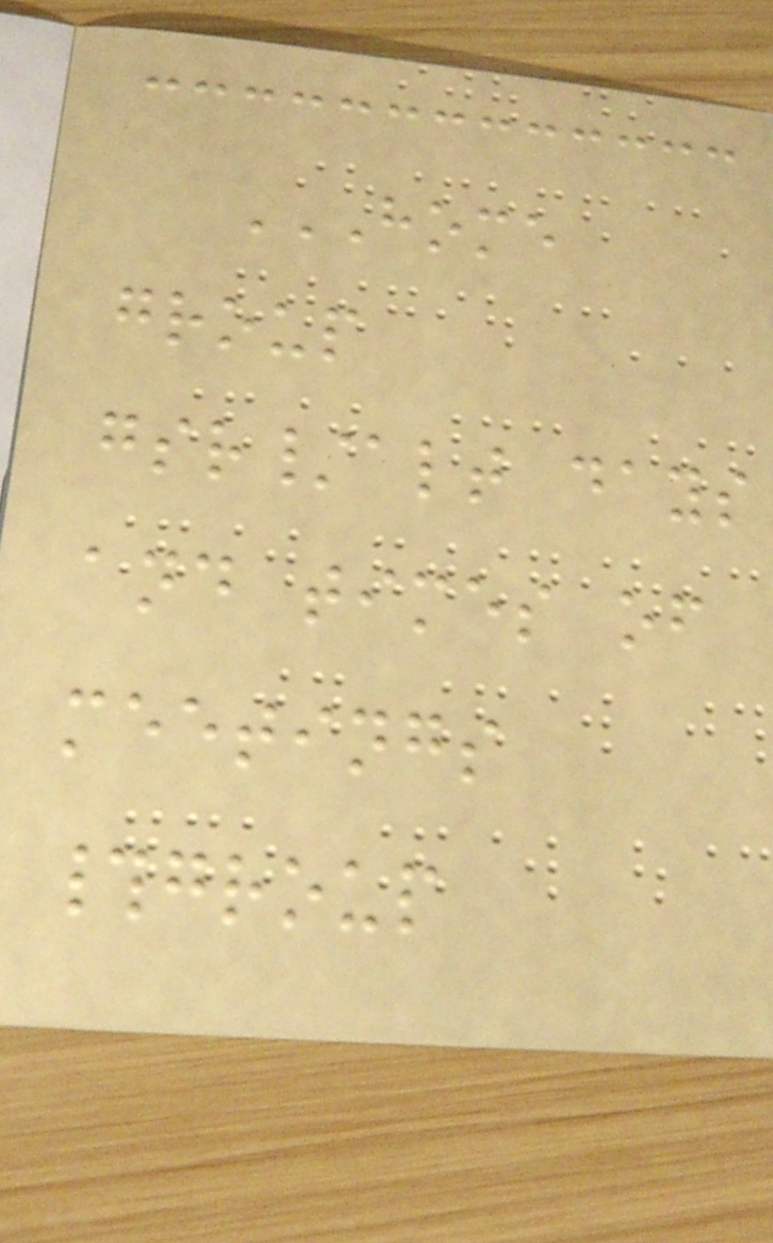HOME
GROUP
GSR/ALT DAYS
AND TIMES OF
MEETINGS
#GROUP
